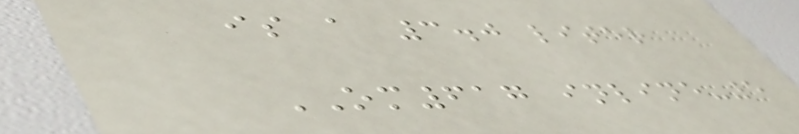is a 3.0 liter
OM617 inline-5
